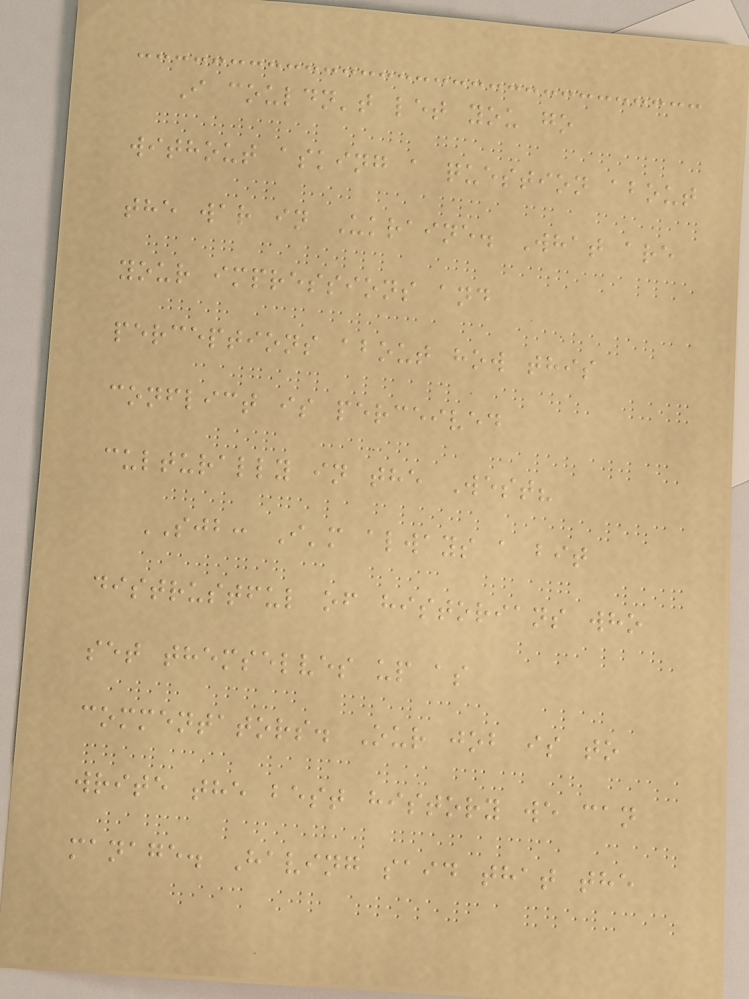I couldn't let you go
without asking a question about
the war in Ukraine. What are
your impressions and
perceptions about how this
conflict is perceived
culturally in the West?
SJB: I'm always a bit
distrustful of historians who
set themselves up as
commentators. Our job is to
write the best history we can
manage. Having said that the
